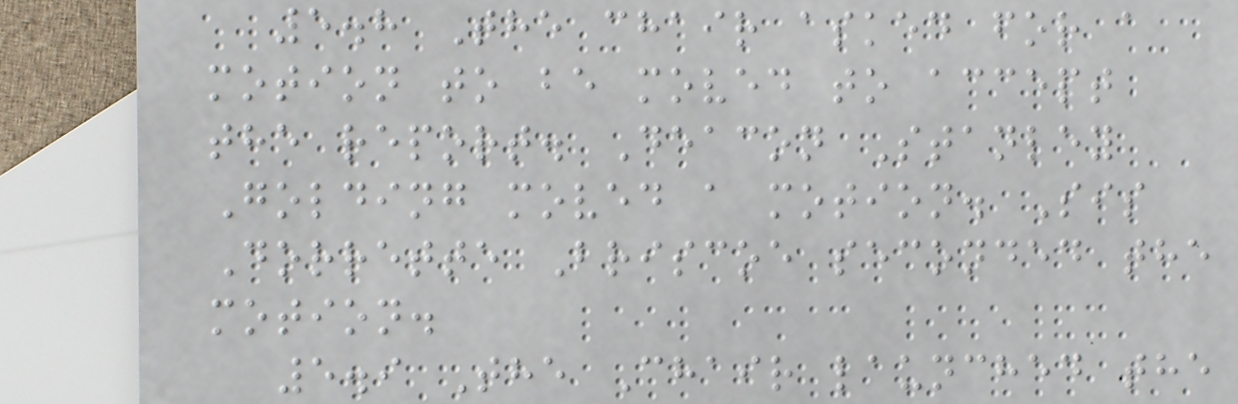5.8 The chair asked for a
motion to be moved to accept
the report. Deacon Stanley
Golding moved a motion. Sis
Dorrette Briscoe seconded the
motion.
5.9 The Chair launched the
